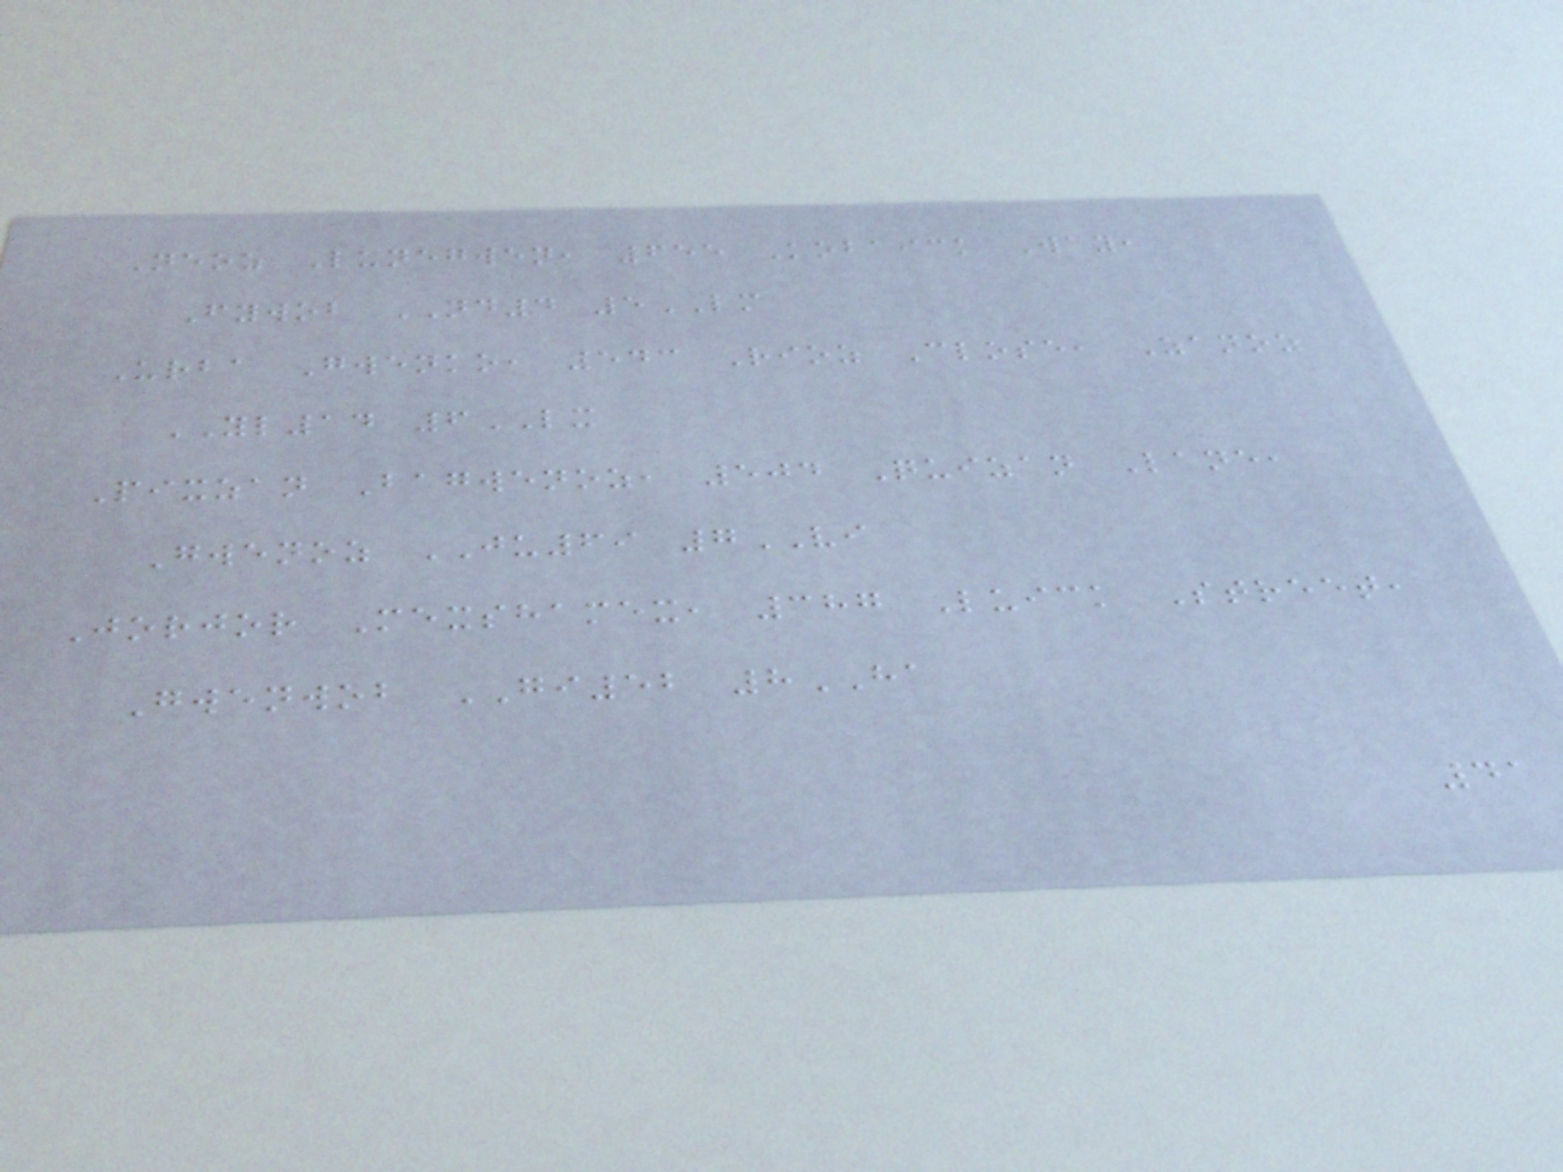Neoz Lunegwen, 655 Kobaick Way,
Fywob ND4 5LM
Urba Gwenko, 543 Rioz Close, Zanoz
YL14 6LX
Pixzan Bagwenoz, 504 Quizan Lane,
Gwenoz JU69 7VI
Jorjor Mexshamex, 387 Luick Street,
Gwenwob GI52 8HA
41
